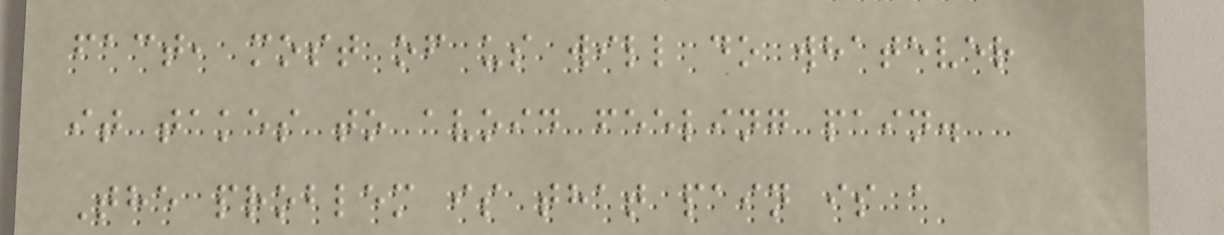fact, most of us will do whatever
it takes to avoid feeling pain.
The problem is that pain is a
